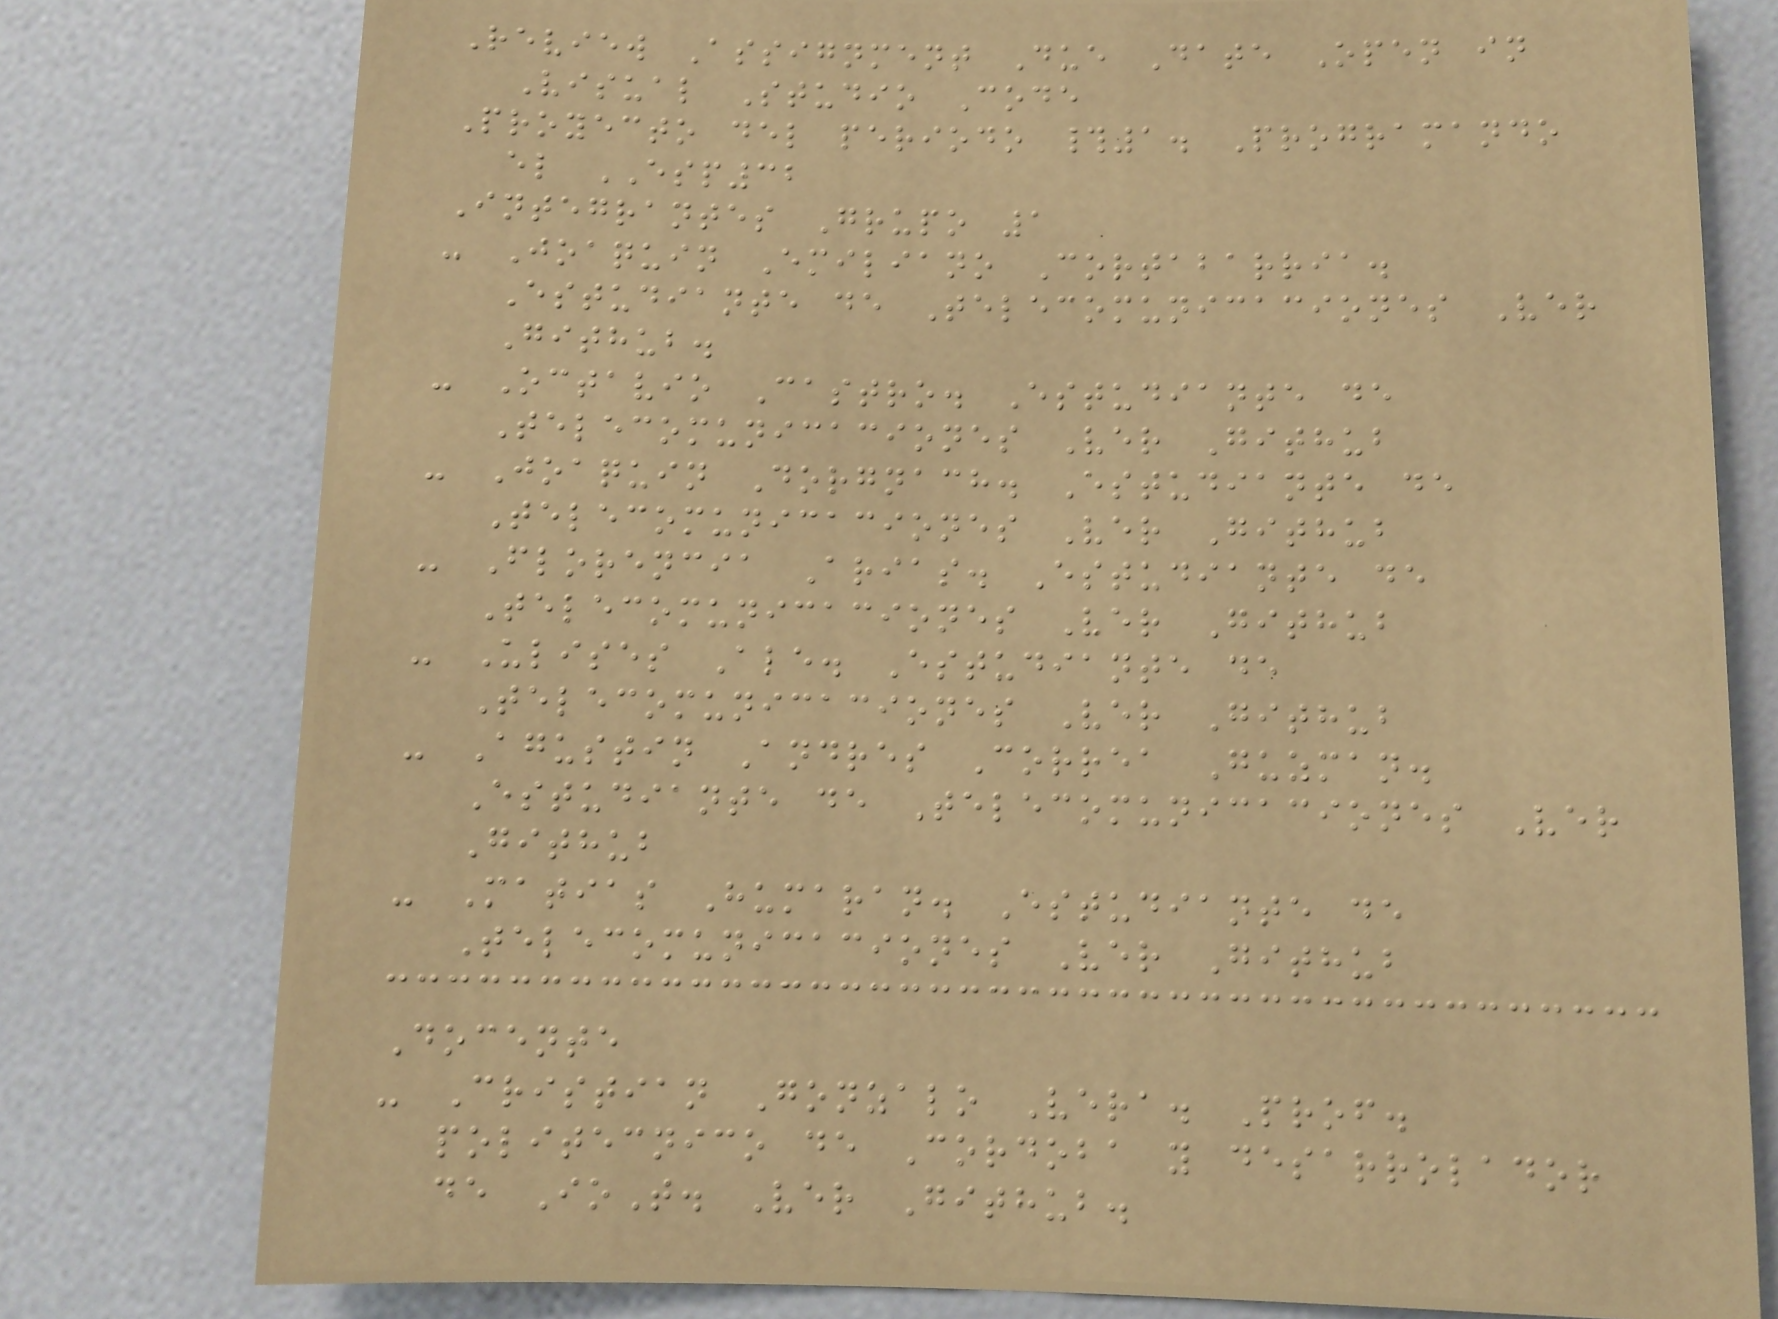Review Assignment Due Date Open in
Visual Studio Code
Proyecto del periodo #1. Programando
el ESP32
Integrantes Grupo 1
- Joaquin Emiliano Cortabarria.
Estudiante de Telecomunicaciones Ver
Github.
- Octavio Castro. Estudiante de
Telecomunicaciones Ver Github
- Joaquin Dorgnach. Estudiante de
Telecomunicaciones Ver Github
- Florencia Arias. Estudiante de
Telecomunicaciones Ver Github
- Ulises Ale. Estudiante de
Telecomunicaciones Ver Github
- Agustin Andres Correa Guzman.
Estudiante de Telecomunicaciones Ver
Github
- Matias Humaran. Estudiante de
Telecomunicaciones Ver Github
Docente
- Cristian Gonzalo Vera. Prof.
politecnico de Cordoba y desarrolador
de IoT. Ver Github.
